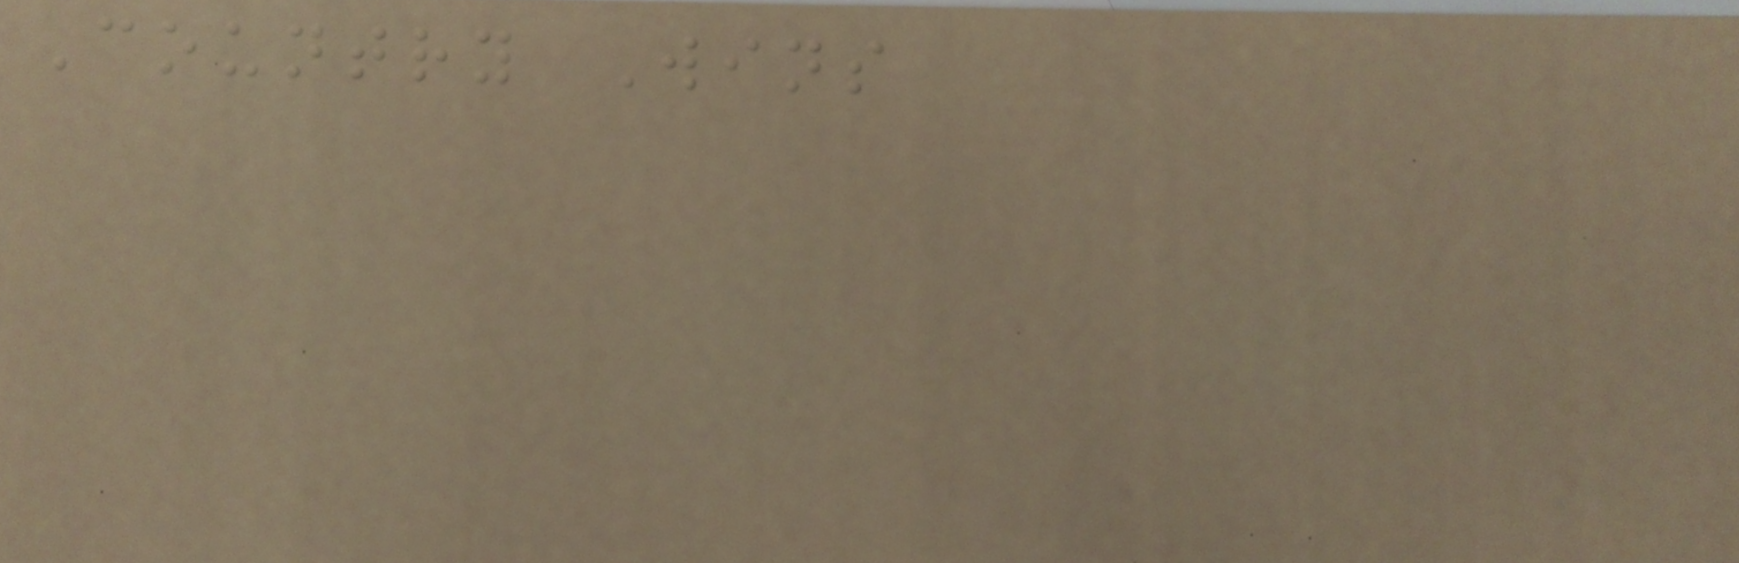Country Wins
